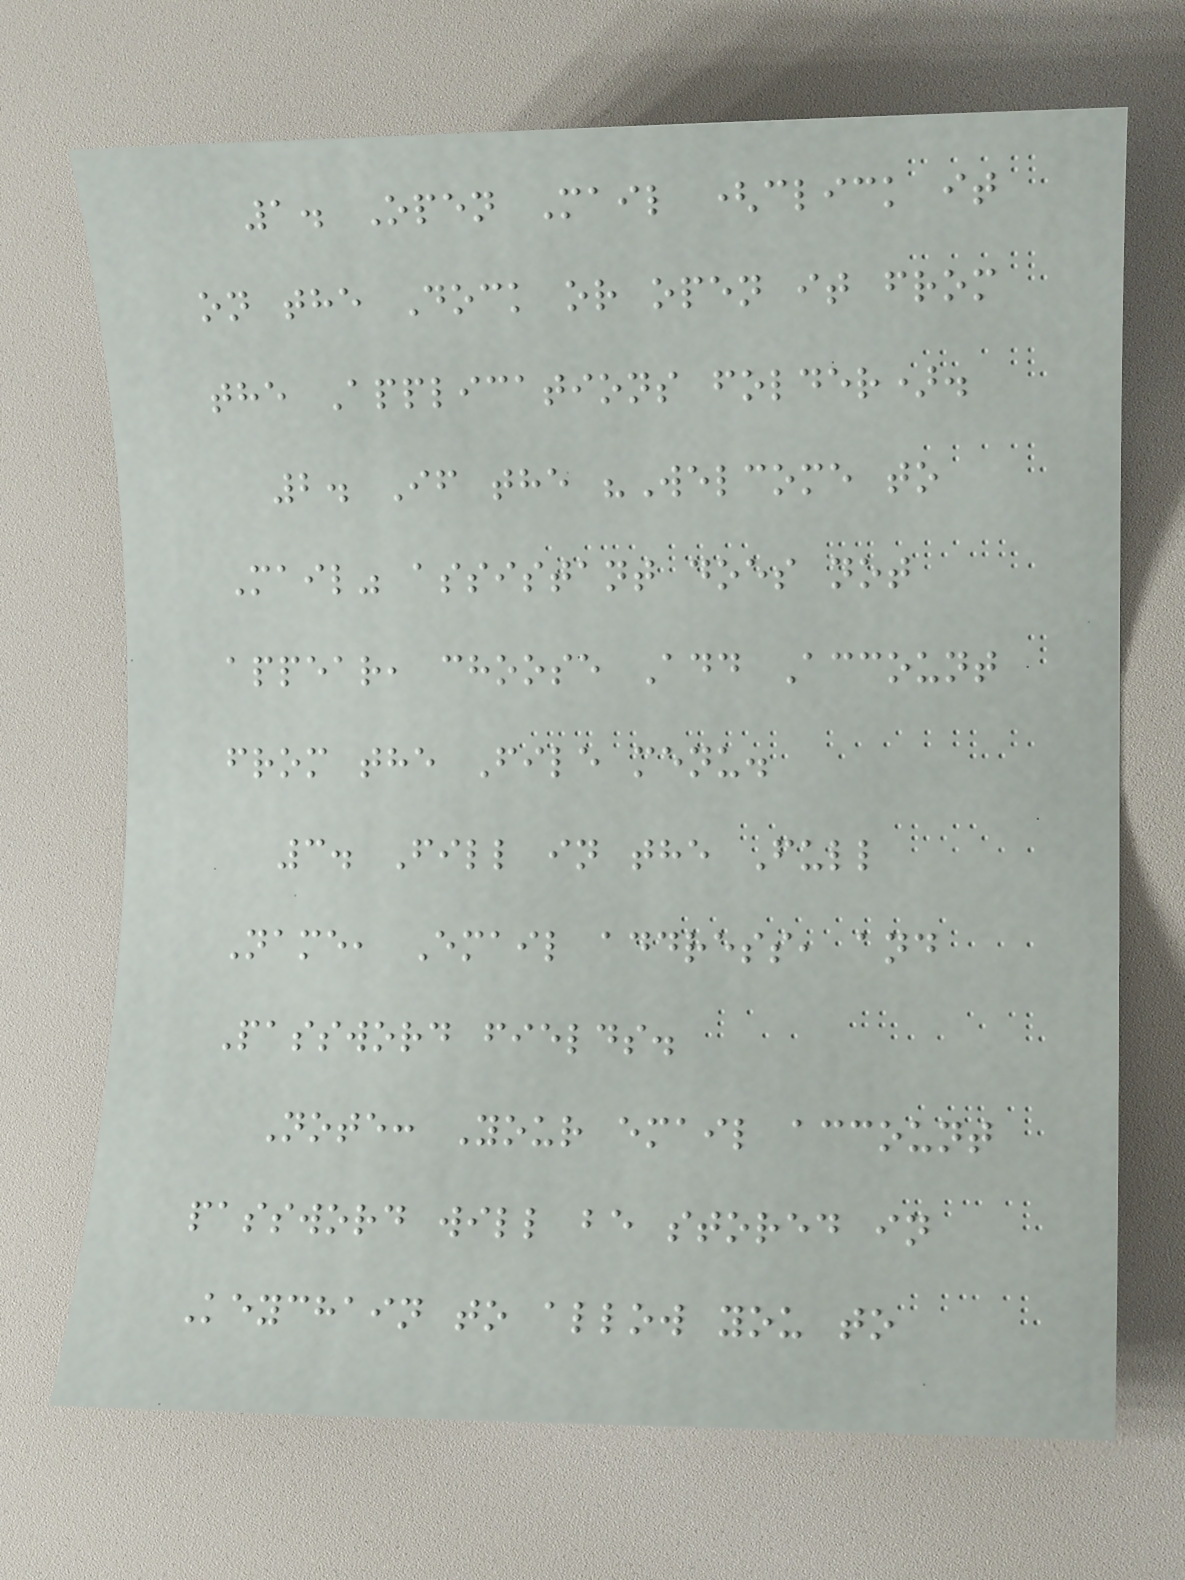1. Open Mail (click it
on the Dock or open it from
the Applications folder).
2. If the "Welcome to
Mail" assistant does not
appear, choose Add Account
from the File menu.
3. Fill in the Full
Name, Email address, and
Password fields.
Note: Your email account
password will be stored in
Keychain to allow you to
